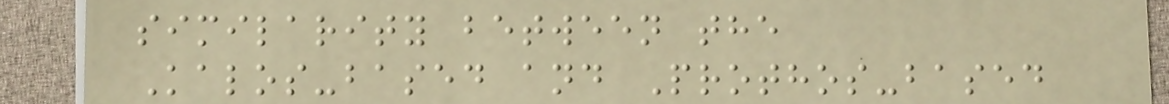similarity between the
Kalos-based and Prothos-based
